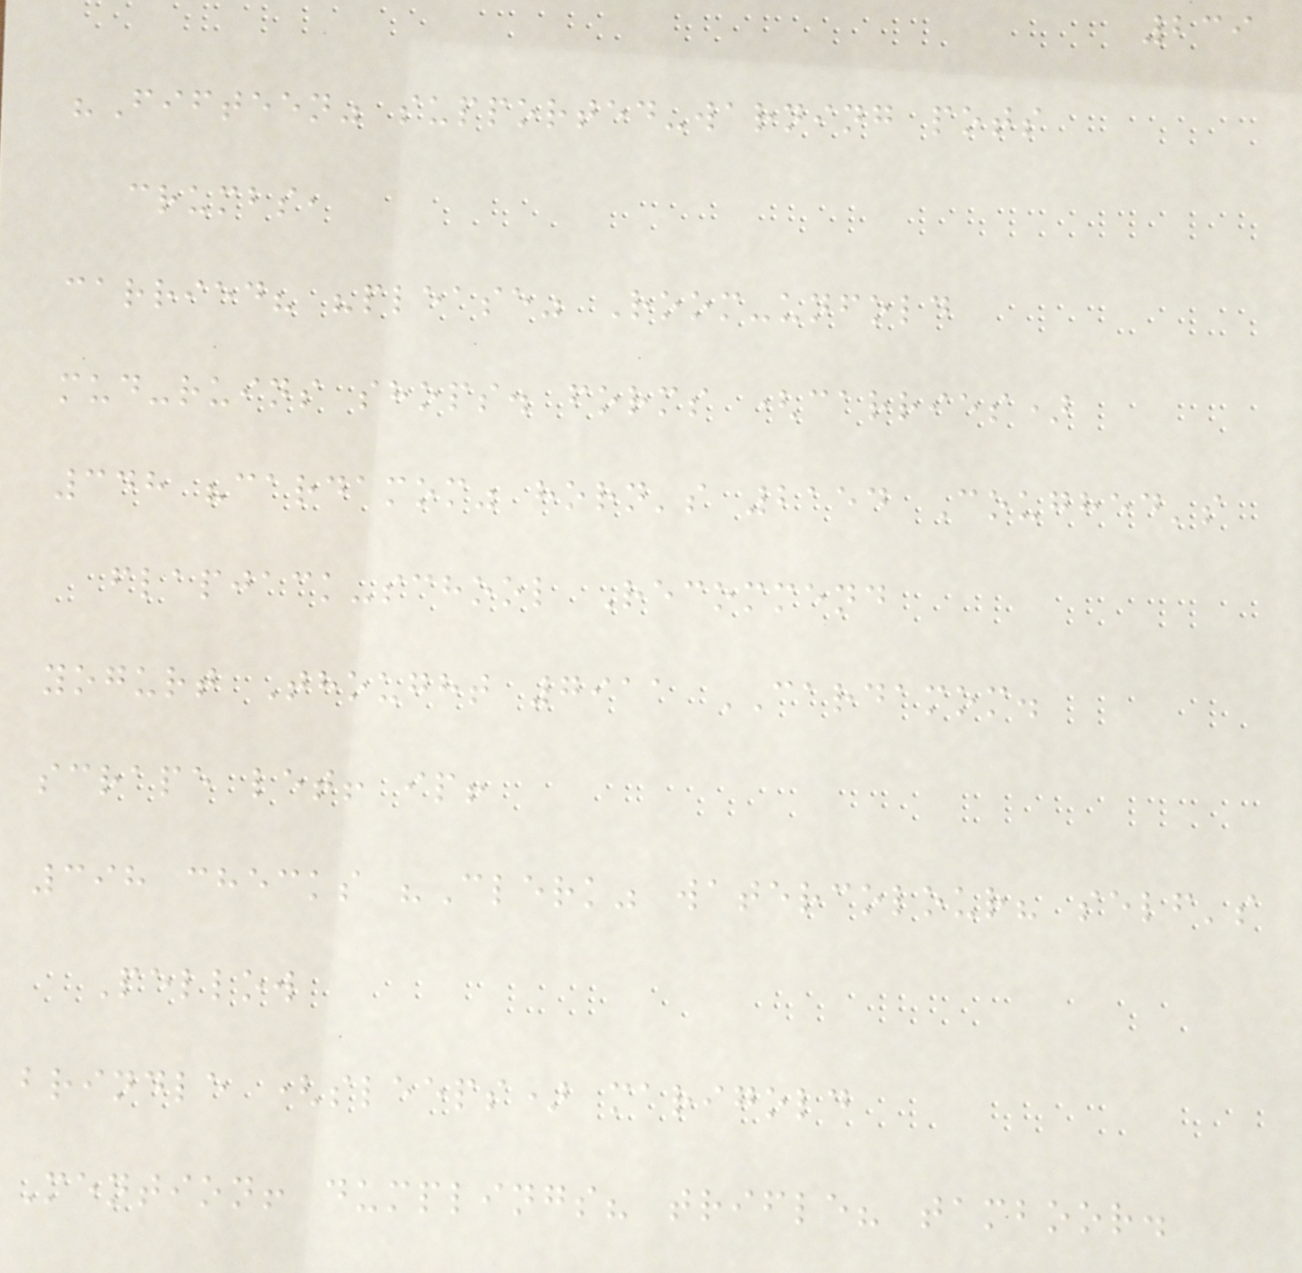239
"Fifteen" supported-warning pots
crumbs,
carried? "please" Room-unfold
mud-ruins shops. forms (carries)
348 "cardamom" horn's 2154 Coughed's
flapjack-school Recommend
yogurt Thought 7911 CARDAMOM.
scrape let! ip!
398 checks "Clerk" watercolour? self's
Pellow
brindle (sleeps) marigold
Mention! dumplings? trifle? tamboor.
